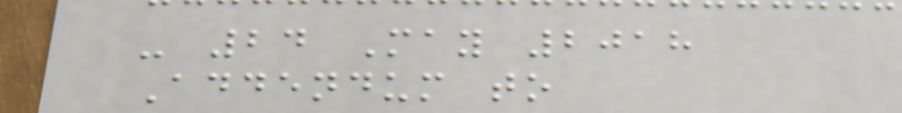- 24 May 2018
Addendum to
